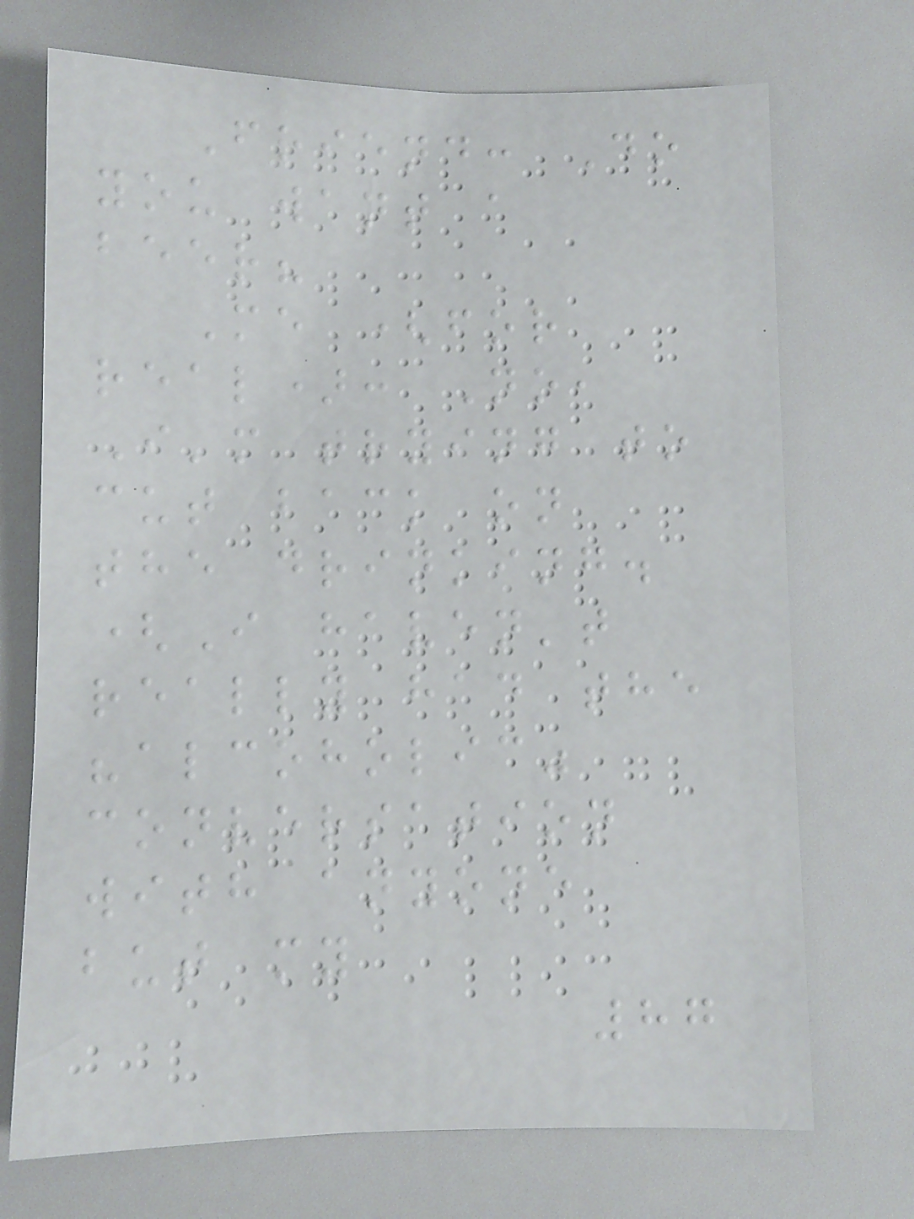Friend: Do
you want a
beer?
Me (for
real): No,
I'm trying to
cut back on
the drinking.
(I haven't
really had the
"alcoholic"
conversation
with anyone
but my
87
